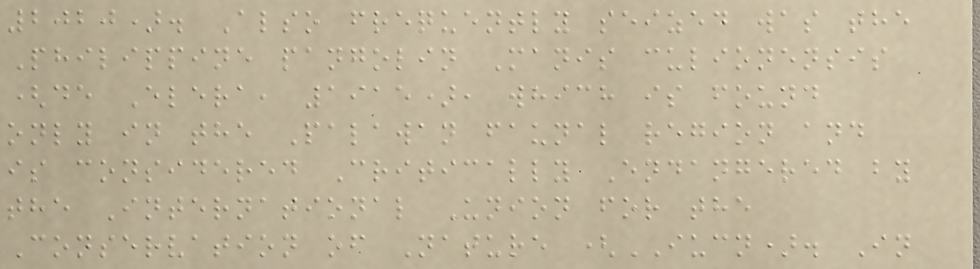2020). Also frequently seized was the
Philippine pangolin Manis culionensis
(de Elera, 1915), which is found
only in the Palawan faunal region and
is considered Critically Endangered by
the International Union for the
Conservation of Nature (IUCN). In
